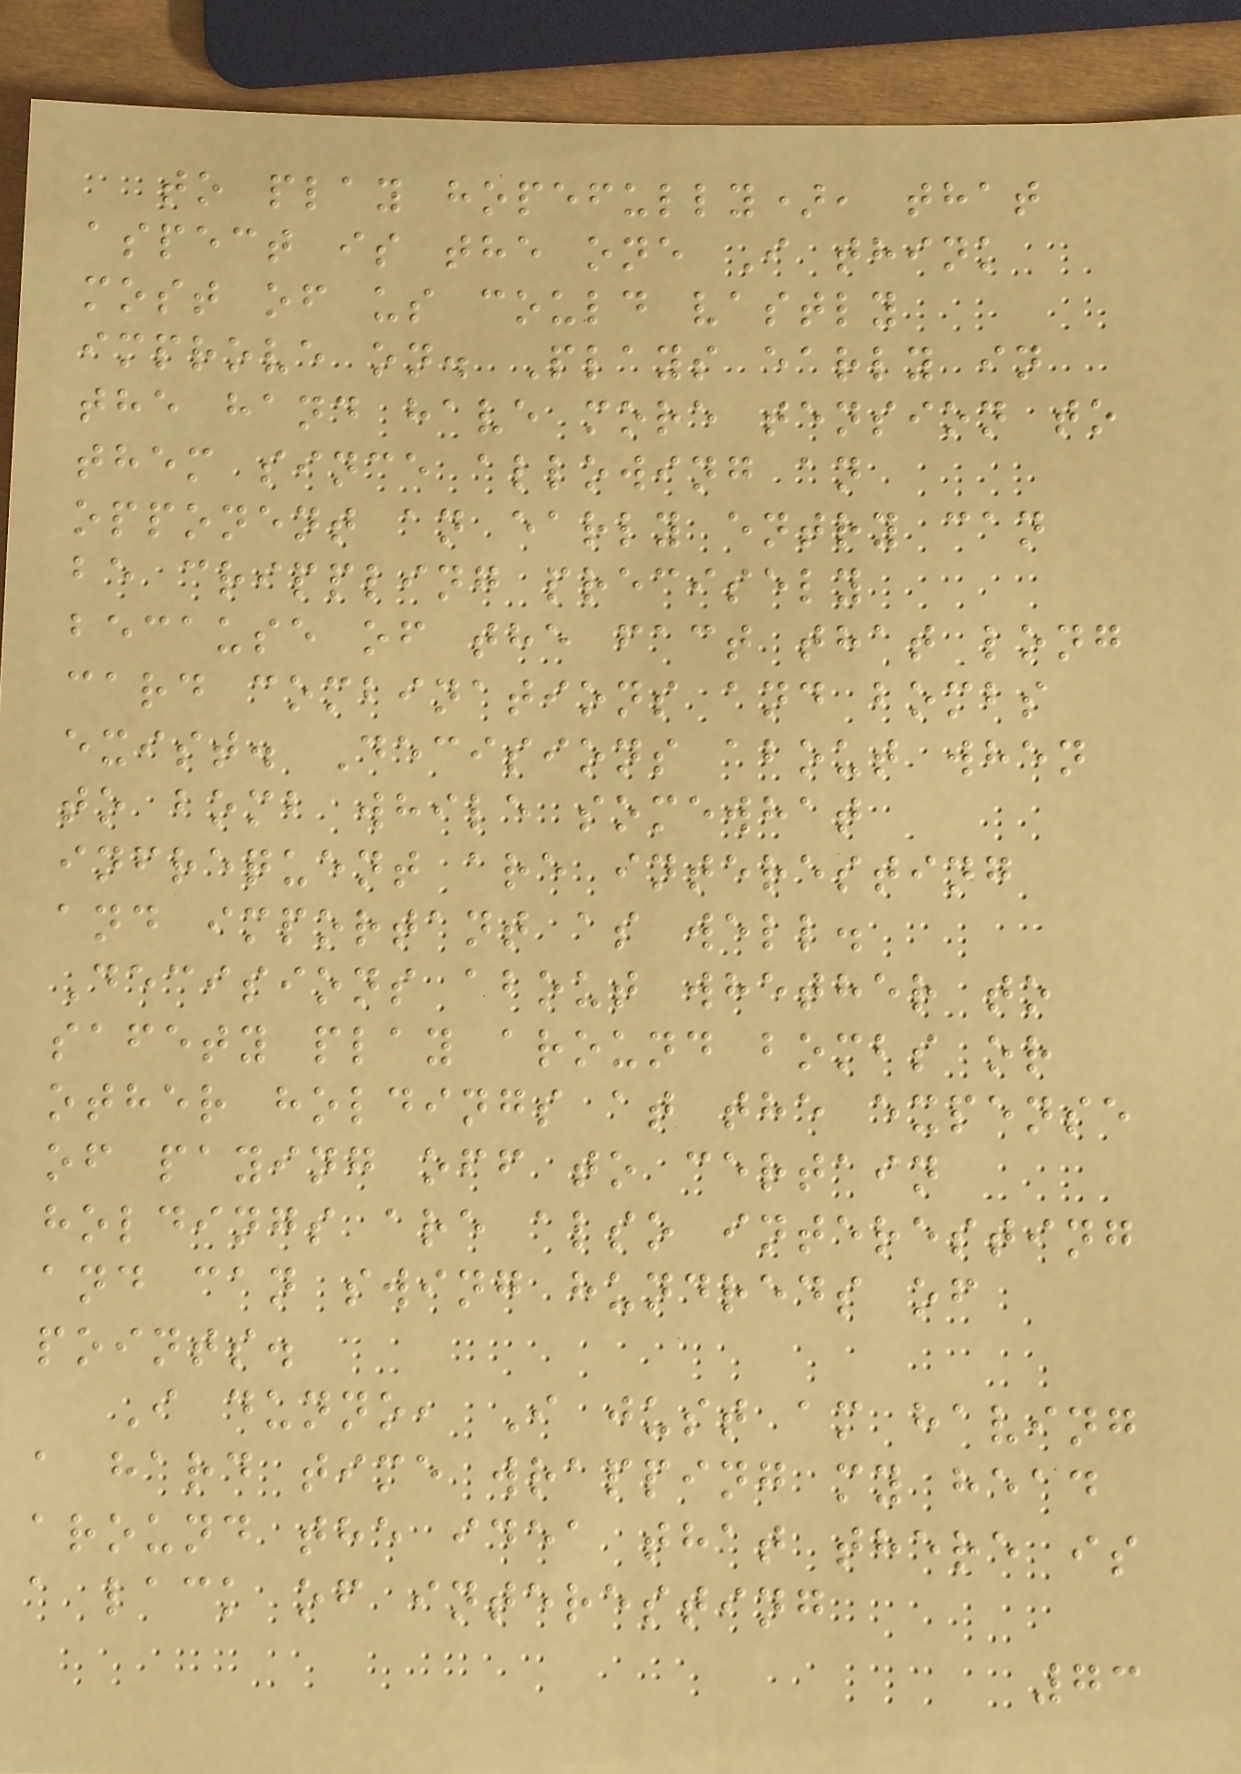to play hopefully), that
aspect is the one I think
most of us could vastly
improve on. Plays early in
the hand have more tension to
them since allowing an
opponent an early entry can
be crippling precisely
because of the fact that long
card combinations and bombs
exist. Decisions about when
to bomb while somewhat
infrequent are interesting
and important as well.
Decisions about whether to
safety play around bombs or
other holdings at the expense
of paying off to certain
holdings are also interesting
and can swing hundreds of
points.
I dunno, I just am having
a hard time wrapping my head
around the idea that there is
a lack of interesting
73
